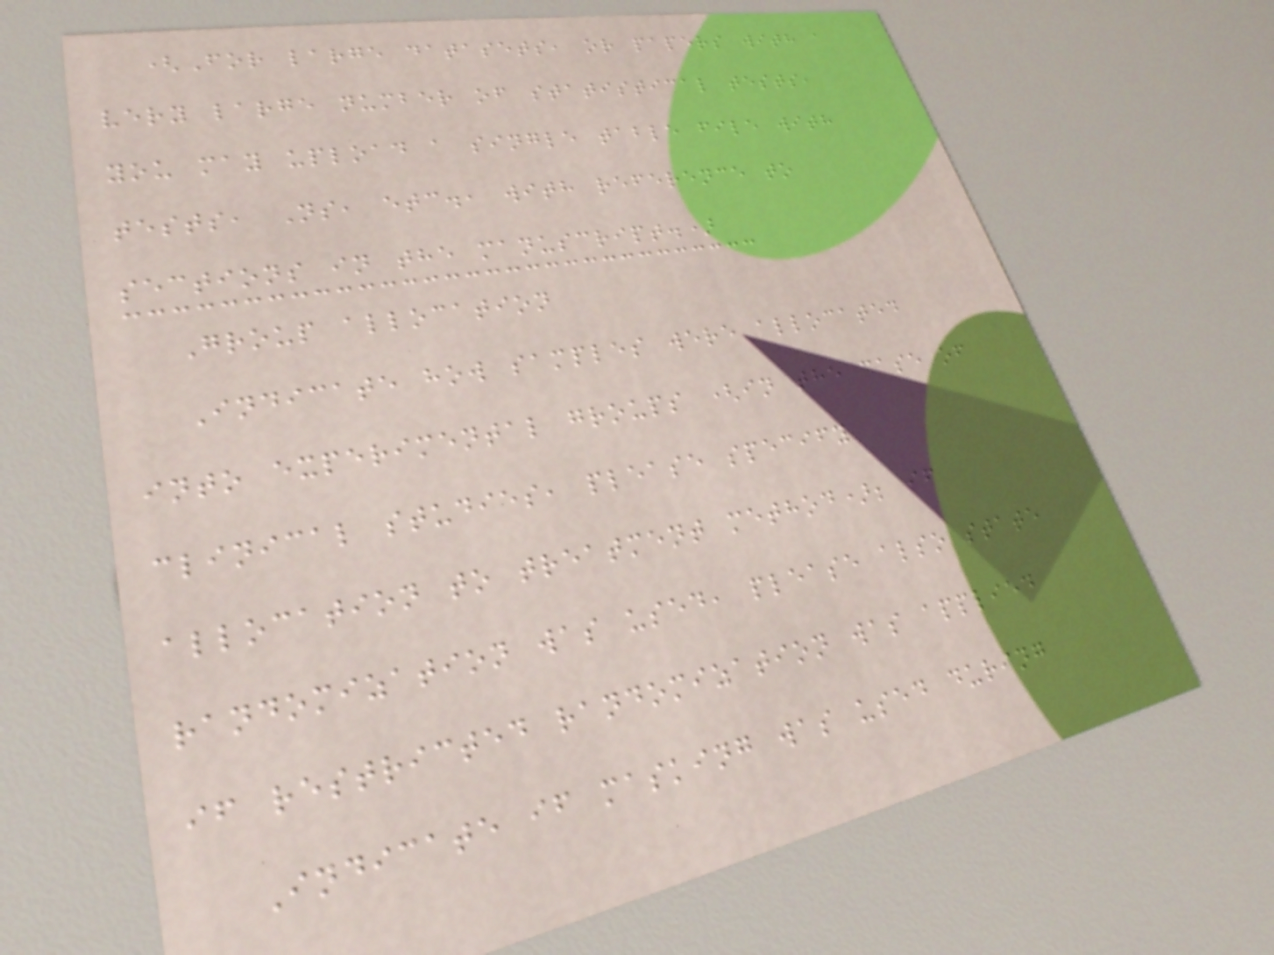(For large datasets, or papers with a
very large number of statistical tests,
you may upload a single table file with
tests, Ns, etc., with reference to
sections in the manuscript.)
Group allocation
Indicate how samples were allocated
into experimental groups (in the case of
clinical studies, please specify
allocation to treatment method); if
randomization was used, please also state
if restricted randomization was applied
Indicate if masking was used during
